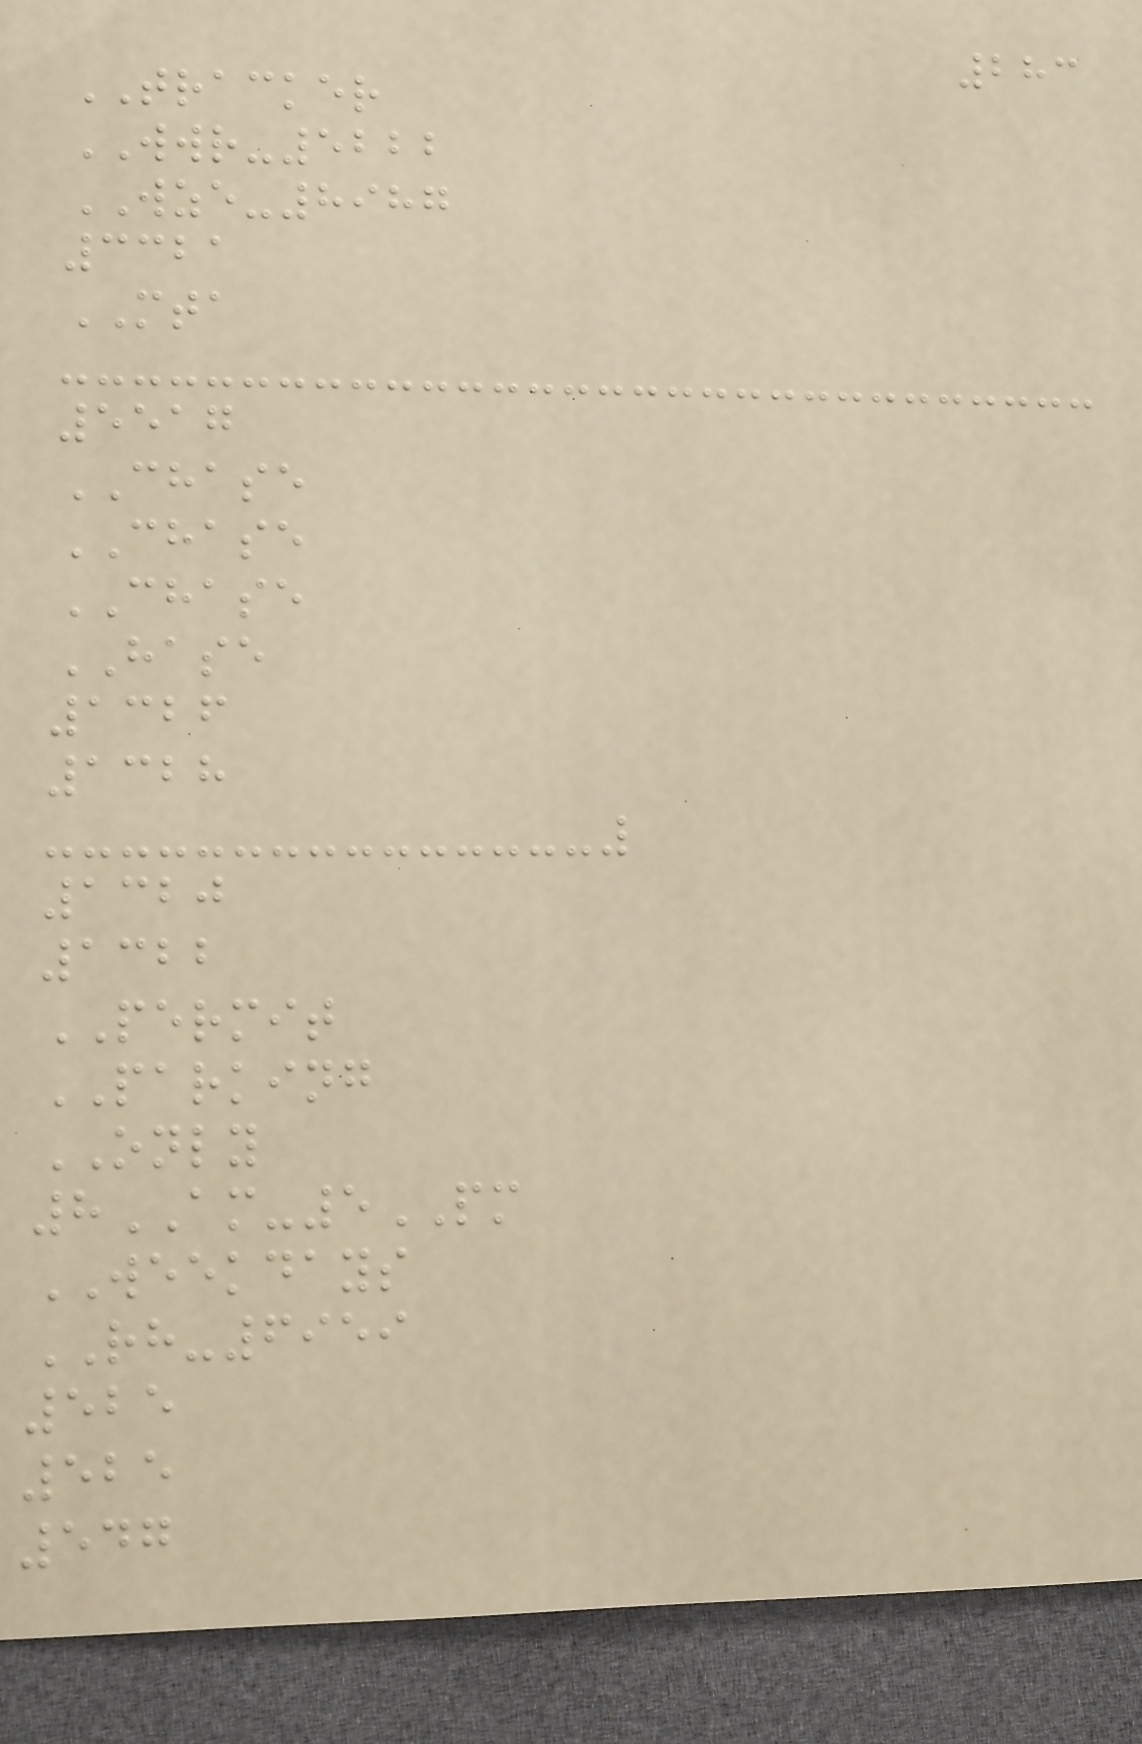283
TRACKER
WWR-5222
WZE-8987
3321
MTA
5517
CHASE
CHASE
CHASE
HASE
1326
1328
1320
1322
PERMIT
PARKING
ONLY
8AM-5PM
WEEKDAYS
RH-6959
525
525
547
